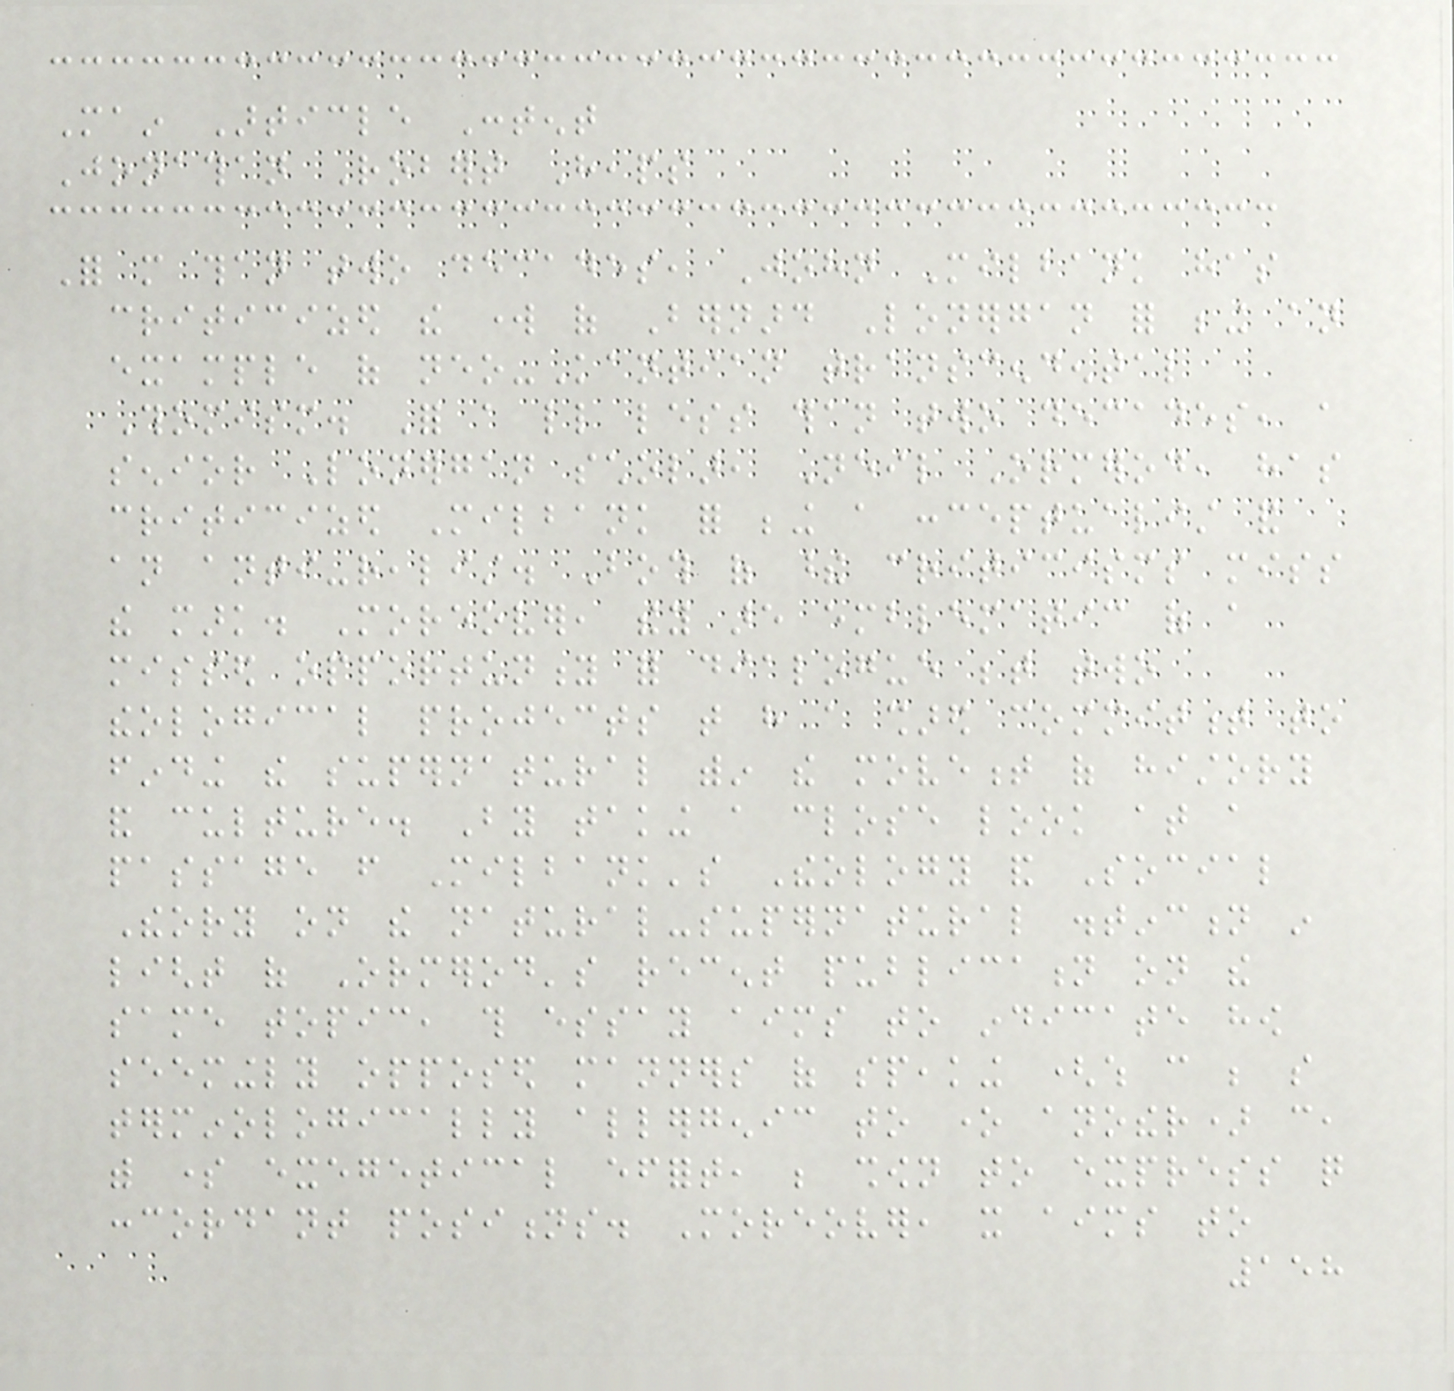Main Article Content
Jonathan Robert Heaps
For more than two decades, John Milbank has
criticized the work of Bernard Lonergan for being an
example of neo-Kantian transcendental
Thomism. For a little less than two decades, a
senior Lonergan scholar, Neil Ormerod, has
criticized Milbank for being a conceptualist and
an anti-realist. Both of these criticisms miss
the mark. Moreover, they are emblematic of a
missed opportunity for dialogue between two
theological projects that have a shared commitment to
finding the supernatural within the movement of history
and culture. By taking a close look at a
passage from Milbank's Theology and Social
Theory on the natural-supernatural distinction in
light of Ormerod's recent publication on the
same topic, this essay aims to indicate how
seemingly opposed manners of speaking (which can be so
terminologically allergenic to one another) can,
with some exegetical effort, be shown to express quite
concordant positions. Moreover, it aims to
158
